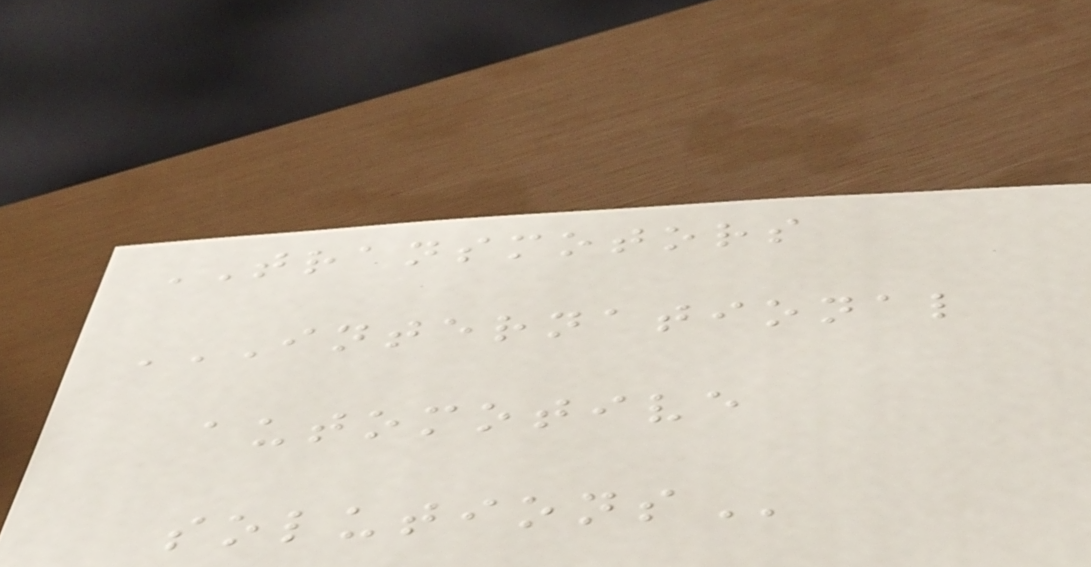TRANSMOTORS
INTERNATIONAL
AUTOMOTIVE
SOLUTIONS
